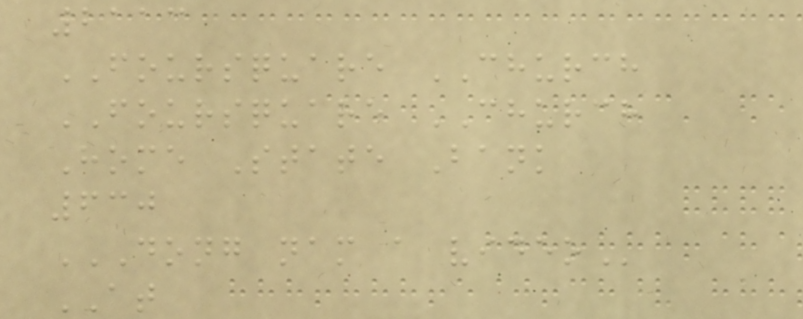2113
FOURSQUARE CHURCH
FOURSQUARE CHURCH
Home State Bank
630
DONG NAM A VIDEO
AT
